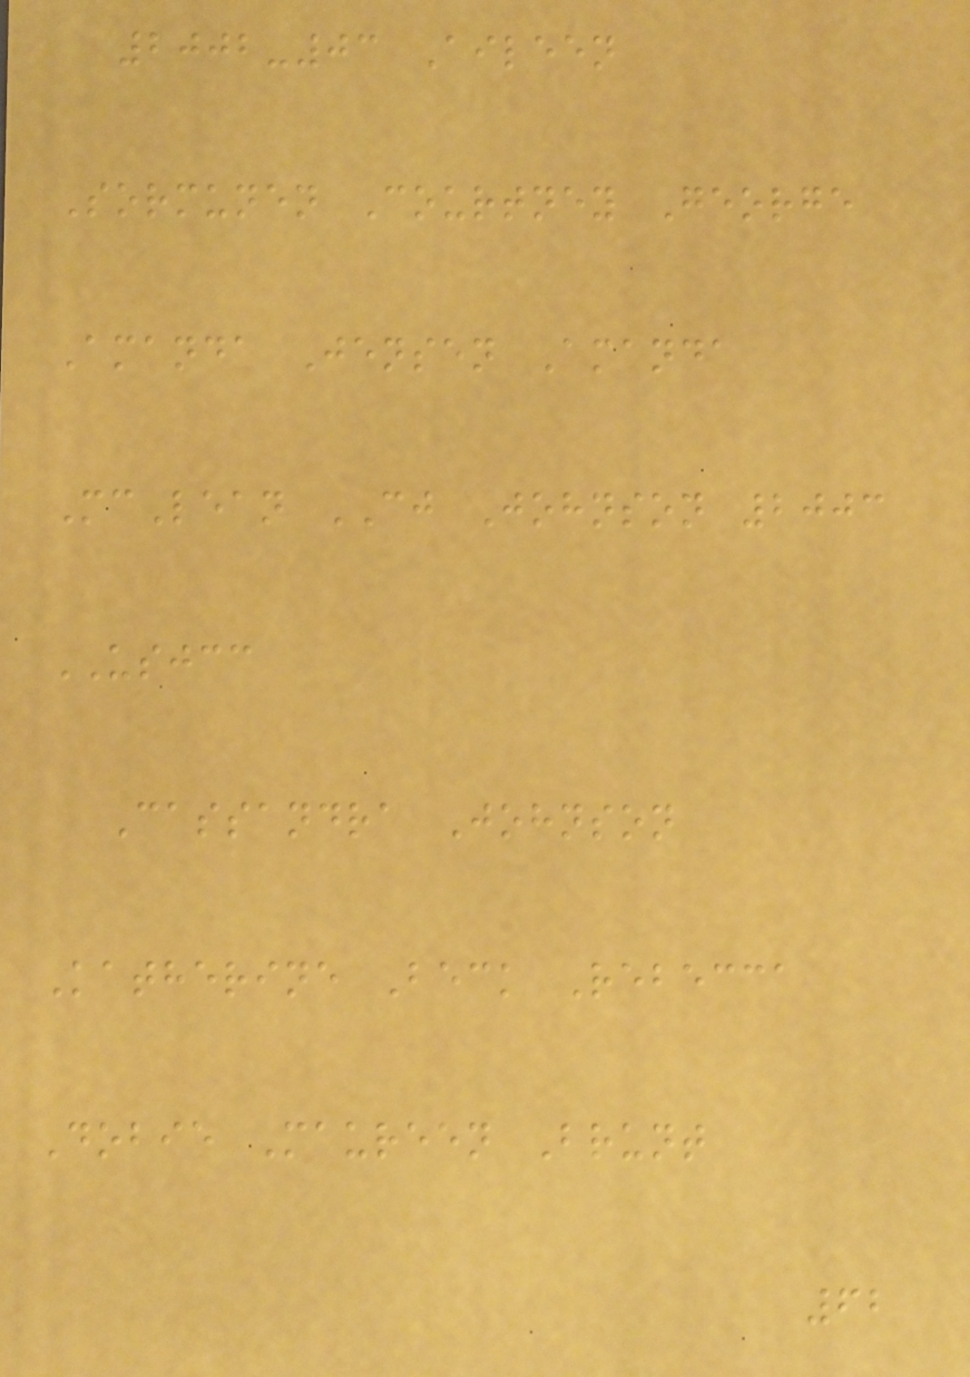2002-03 Aileen
Sormunen Courtney George
Amanda Jensen Amanda
McLean CJ Johnson 2003
USJCC
Cassandra Johnson
Katherine Beck Rebecca
Dobie Maureen Brunt
62
